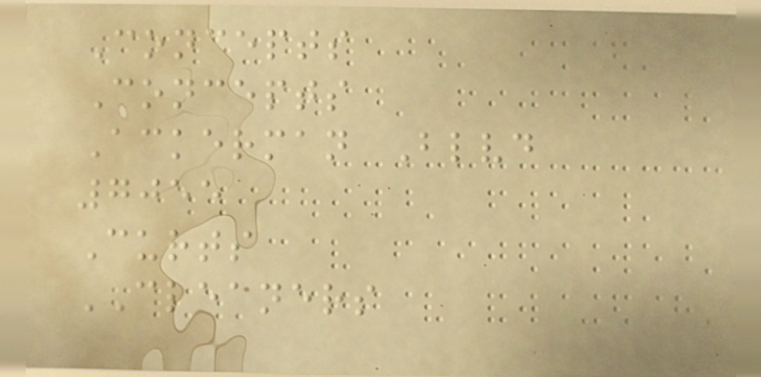Concepts
Concepts
Ackerman Blvd
7055
Curts
CLEANERS
